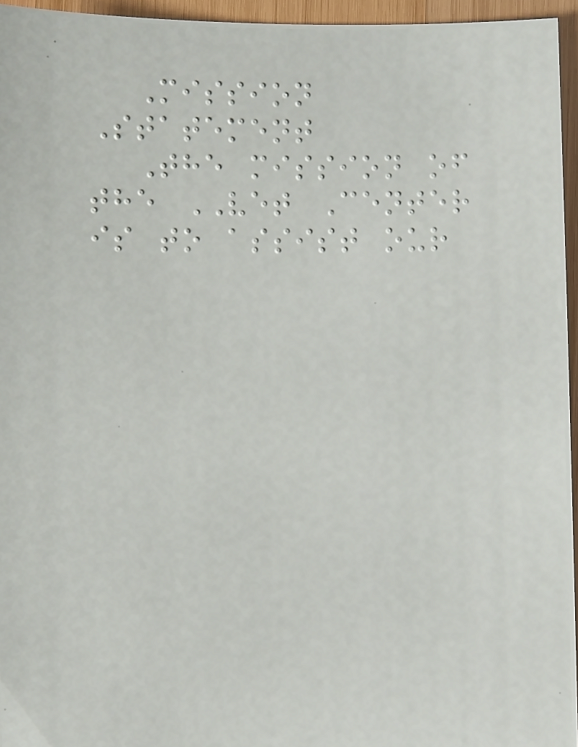Mission
Statement
The mission of
the VET Center
is to assist our
